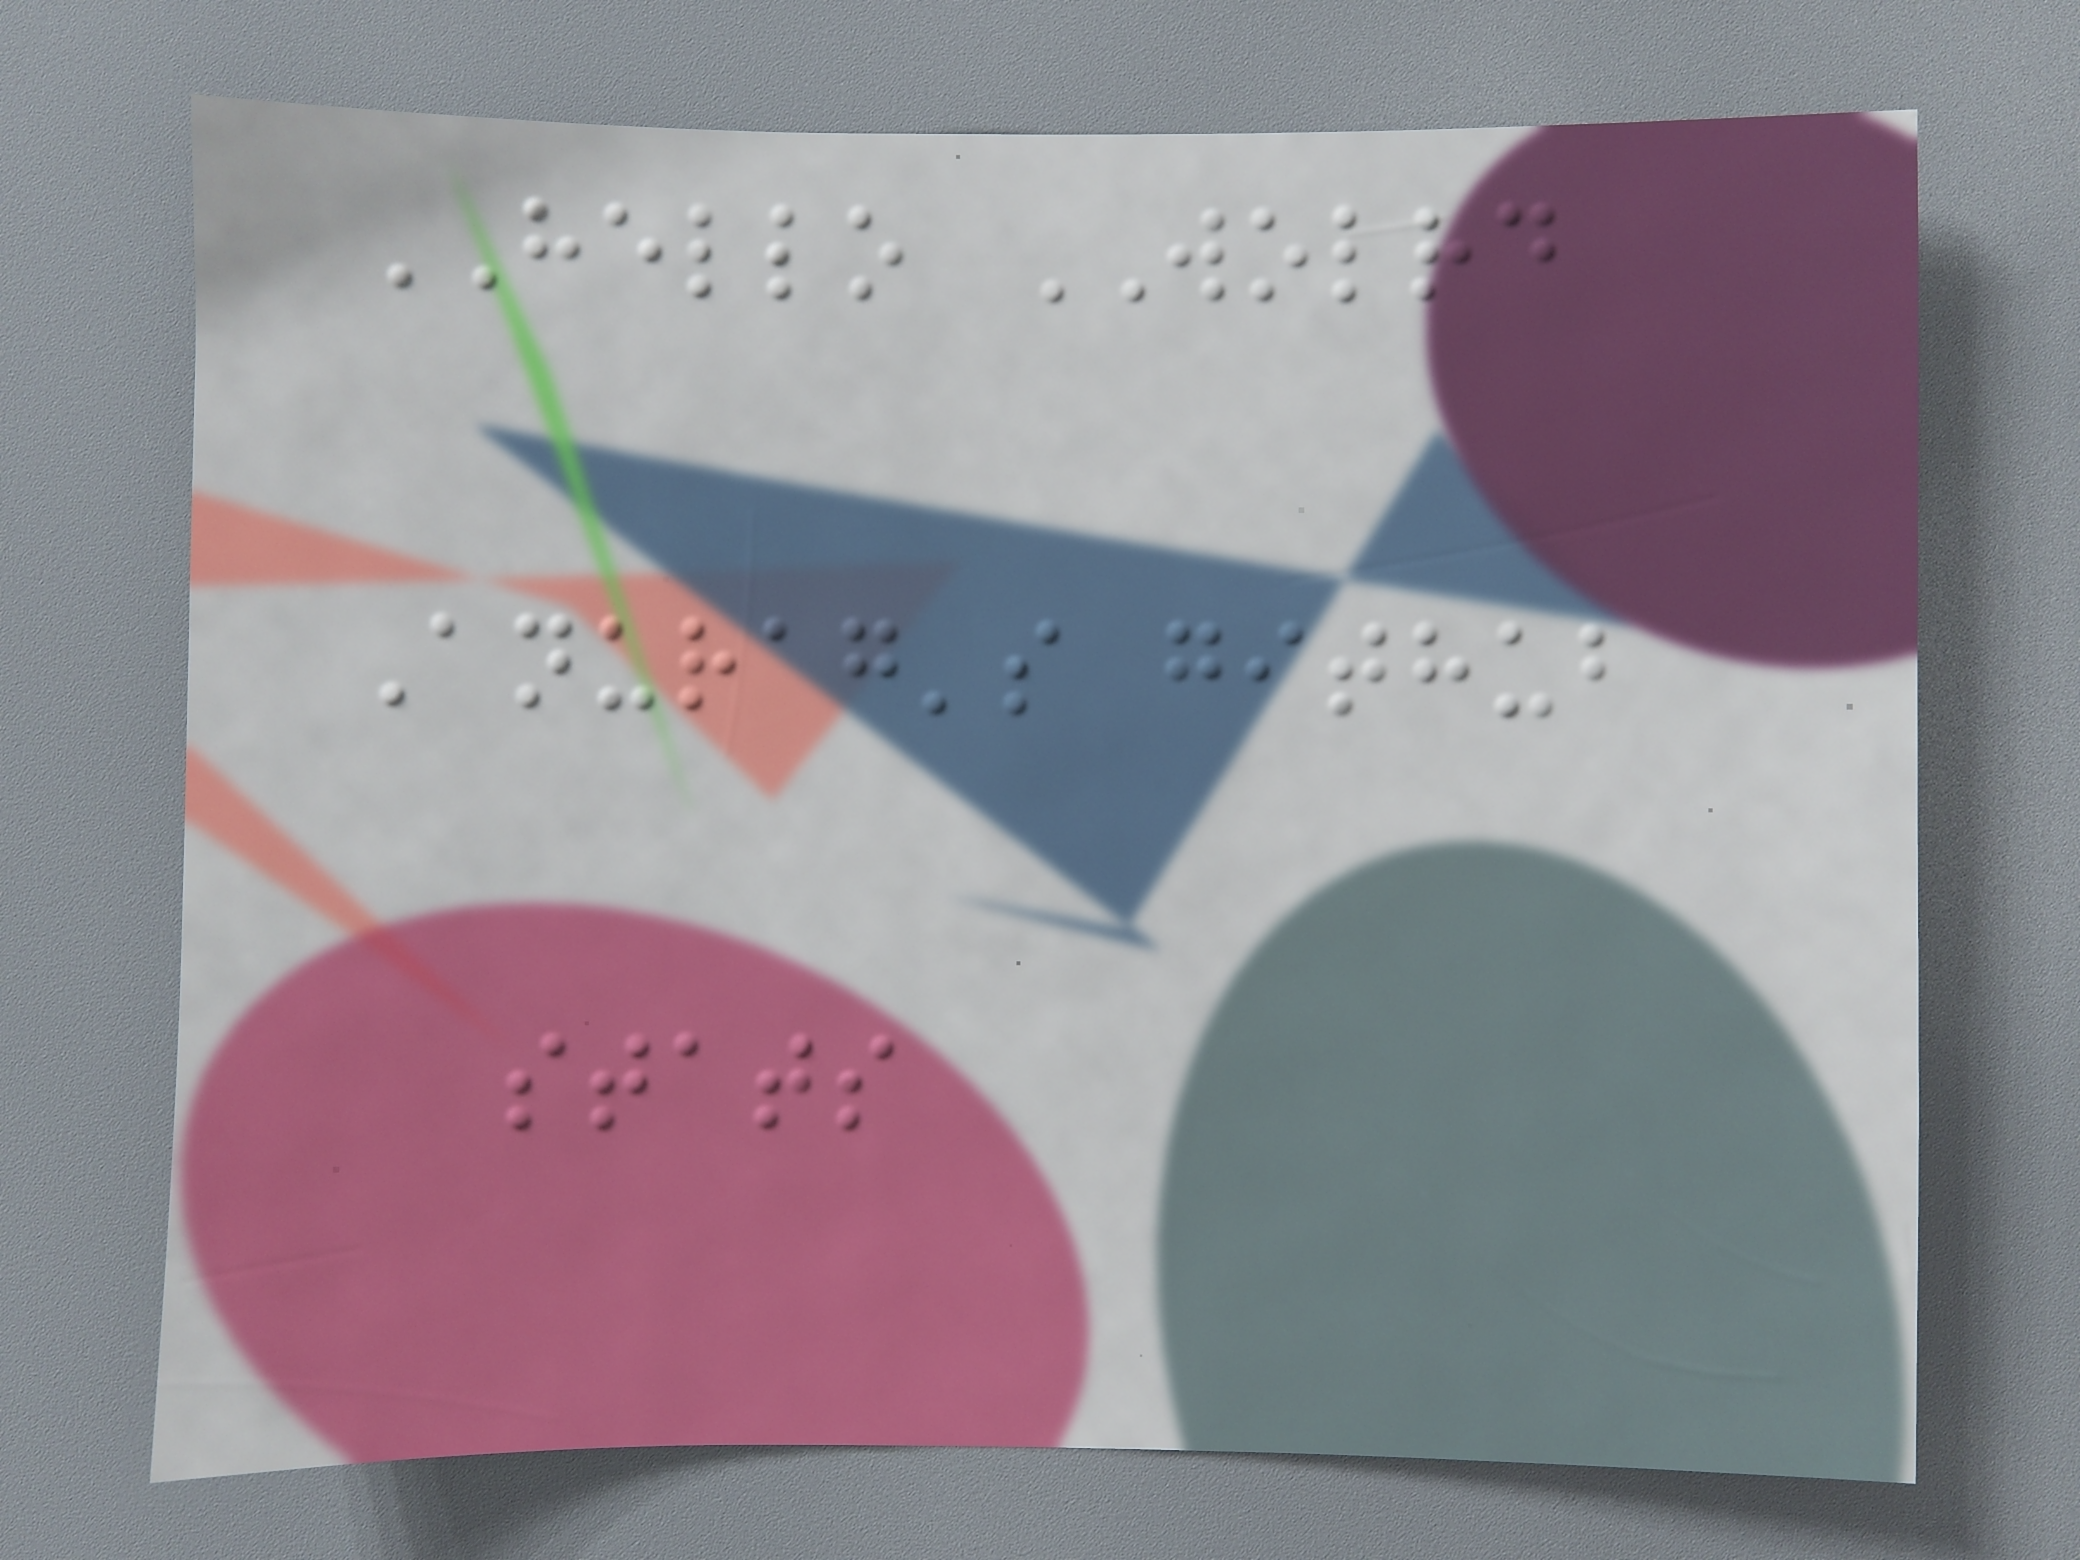HELLO WOLRD
Anurag's github
stats
